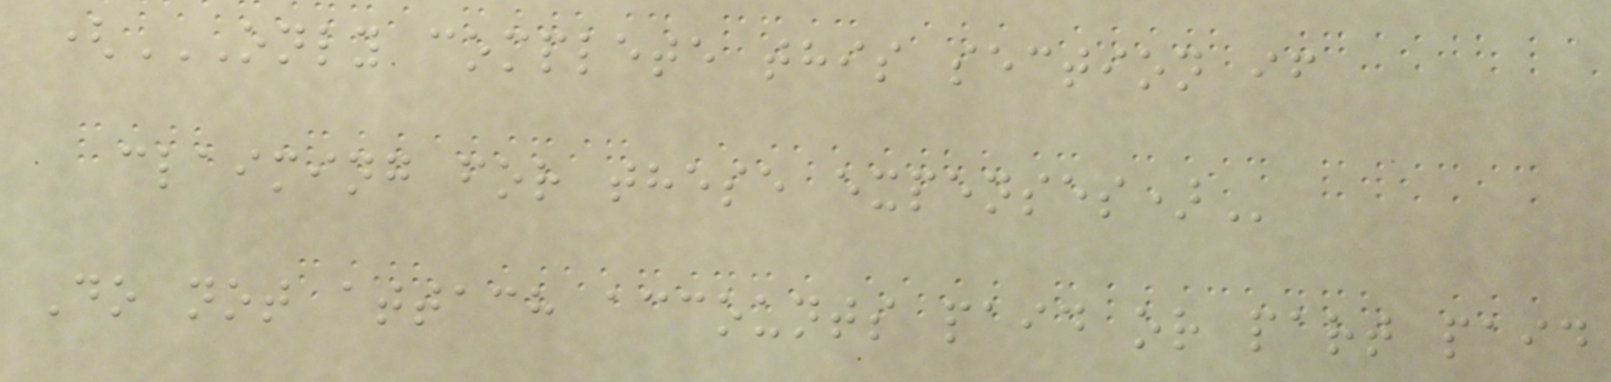(ONLY COMPLETE THIS SECTION IF
CLAIMING FOR THESE EXPENSES)
Do not attach accounts paid or part paid
